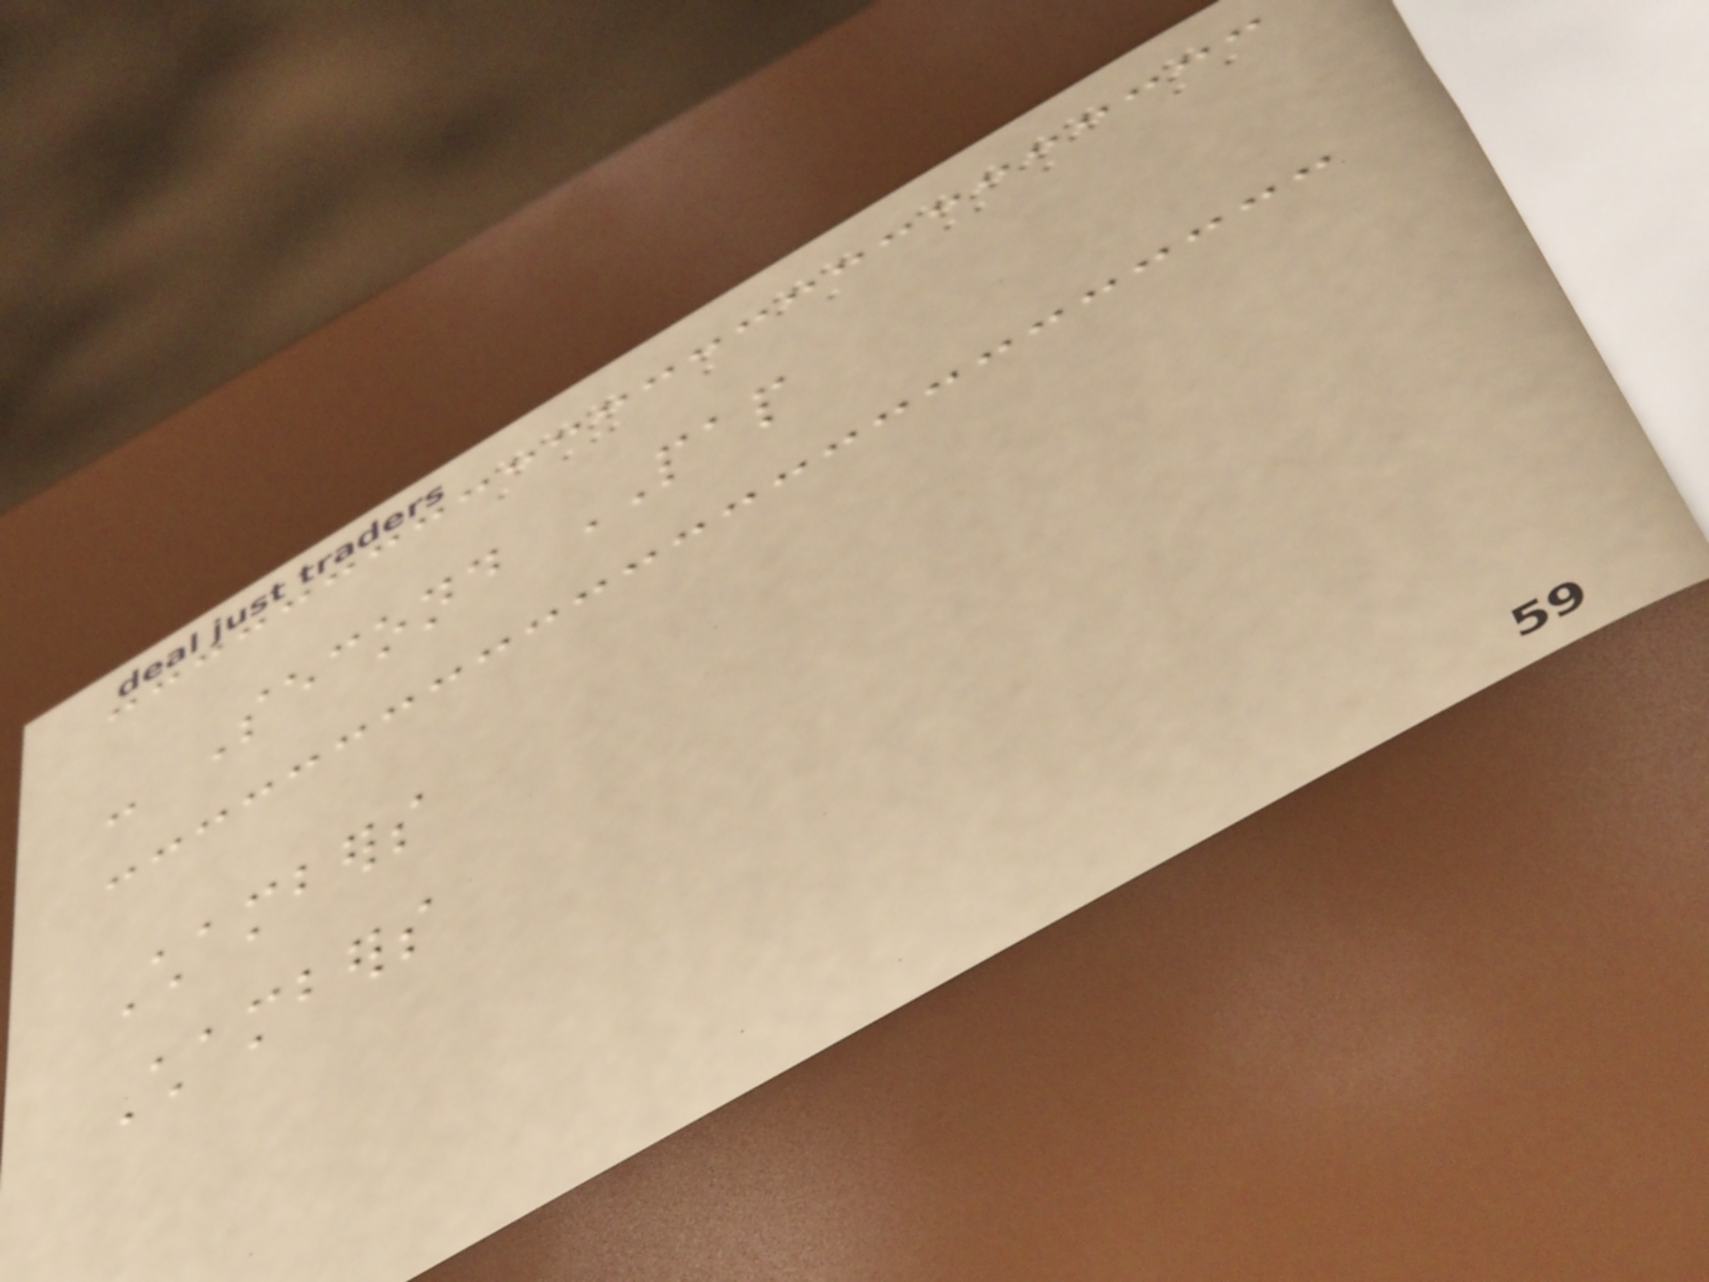- Second PAP
Chambers
Chambers
